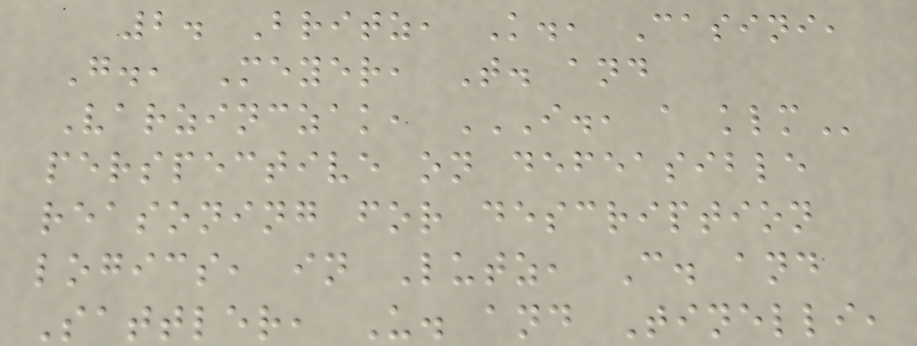2. Britz, K., Casini,
G., Meyer, T. and
Varzinczak, I., A KLM
perspective on defeasible
reasoning for description
logics, in Lutz, C. and
Sattler, U. and Tinelli,
